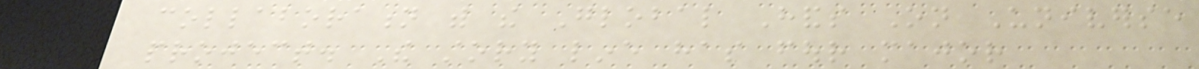collaboration with the Global Hands On Universe
project. The story line has four major
